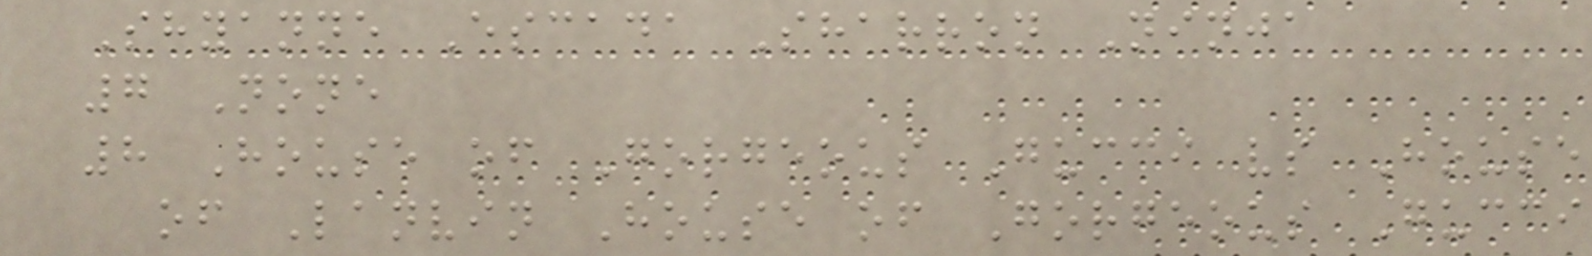Shyanne Escada Sharron Ninja
7 None
8 House of Gorgeous Gucci vs House
of Lanvin House of Gorgeous Gucci
